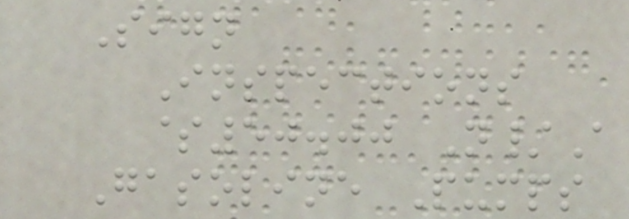Sign
Inspections
$50.00 N/A
Gasoline Pumps
